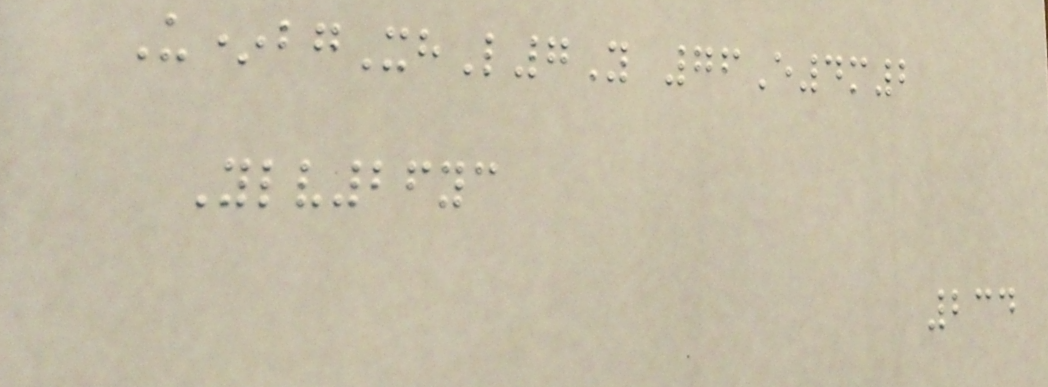U*bgXhL7Y 76E4m2
Ylv26yc
234
